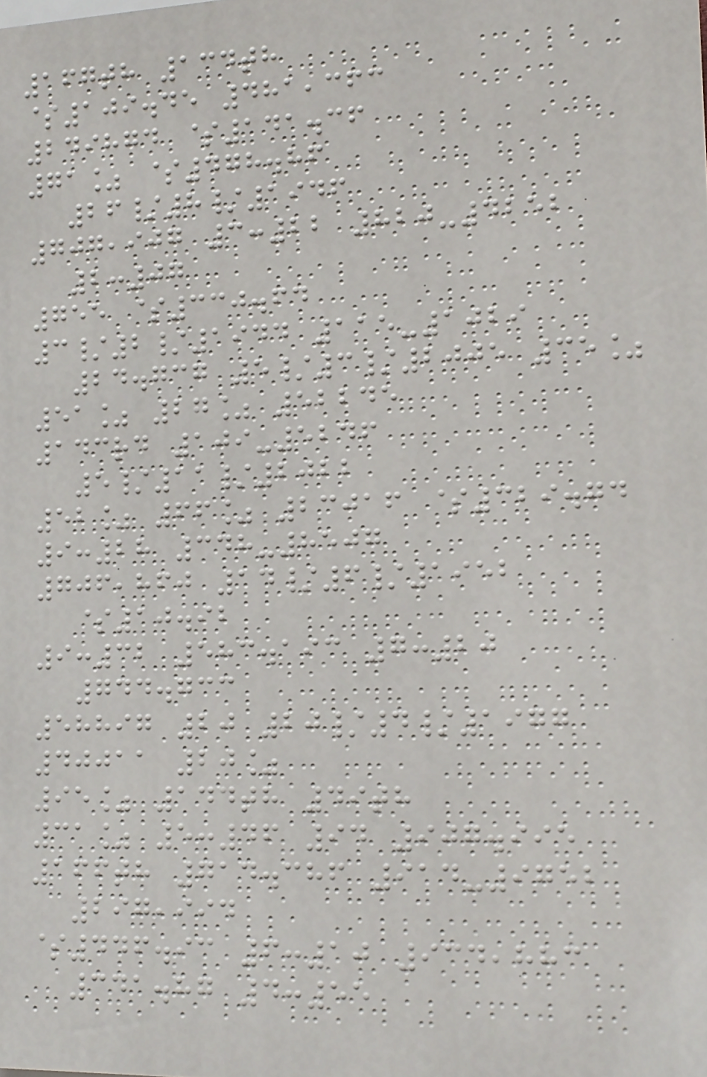167th 134th
$109.45 481,363
249874 $141.36
71% $478.86
26/8/1946
707,907 3:22 820-4252
2:07
755 $330.64
3/2/1944 115-1029
24.737 5/3/2005 35%
51% 27% 52245
143rd 109-5246
5/11/2022
52% 66% 23016 $329.74
9:28 348-8507
706,860 14/6/1952
$10.92
9:32 583.193 7:20
744.733
58897 20 20/4/1977
40011 20%
95% 144th 49th
31% 5:46 94 907.995
166th 714.386 914-9752
297,994
$446.93 6:10 934,883
341.87 4:55
